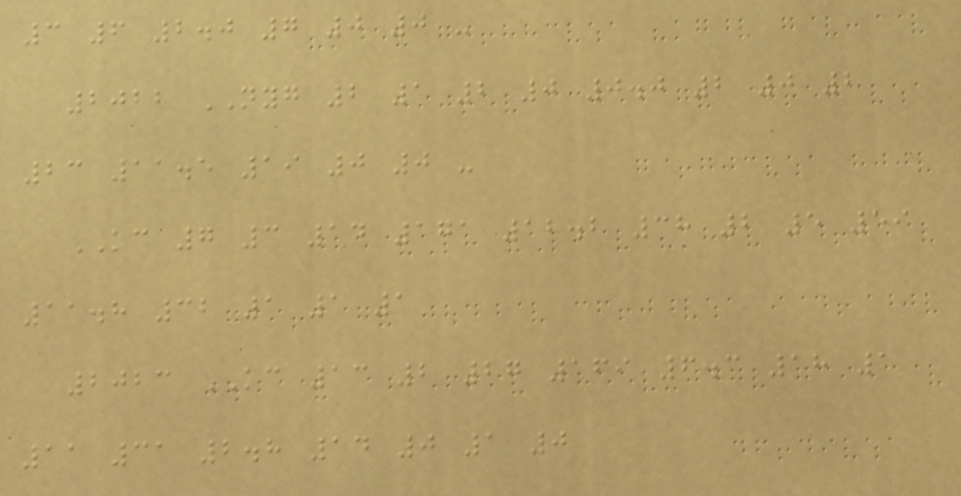3 6 2.0 7 0 0 -
2022 NYG 2 1 2 0 0.0 2 0 2
23 11.5 19 0 0 -
KC 7 3 14 171 12.2 38 2 5 59
11.8 32 1 1 1
2023 KC 13 2 27 169 6.3 18 1
11 31 2.8 14 0 1 0
